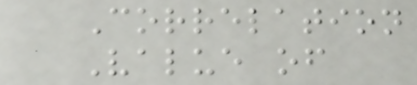Correlation
Value of
